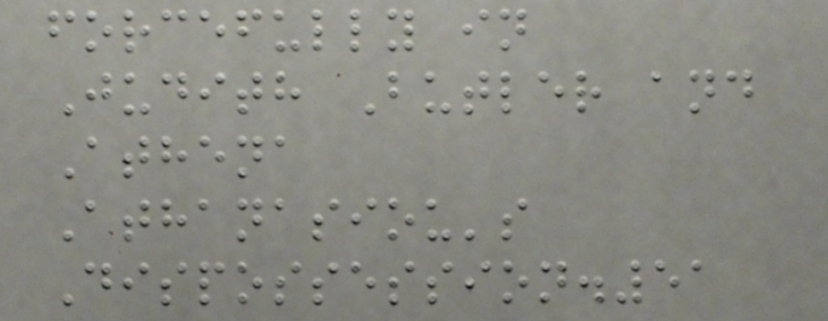forcefully in
Judith Butler and
Athena
Athanasiou's
Dispossession.51
